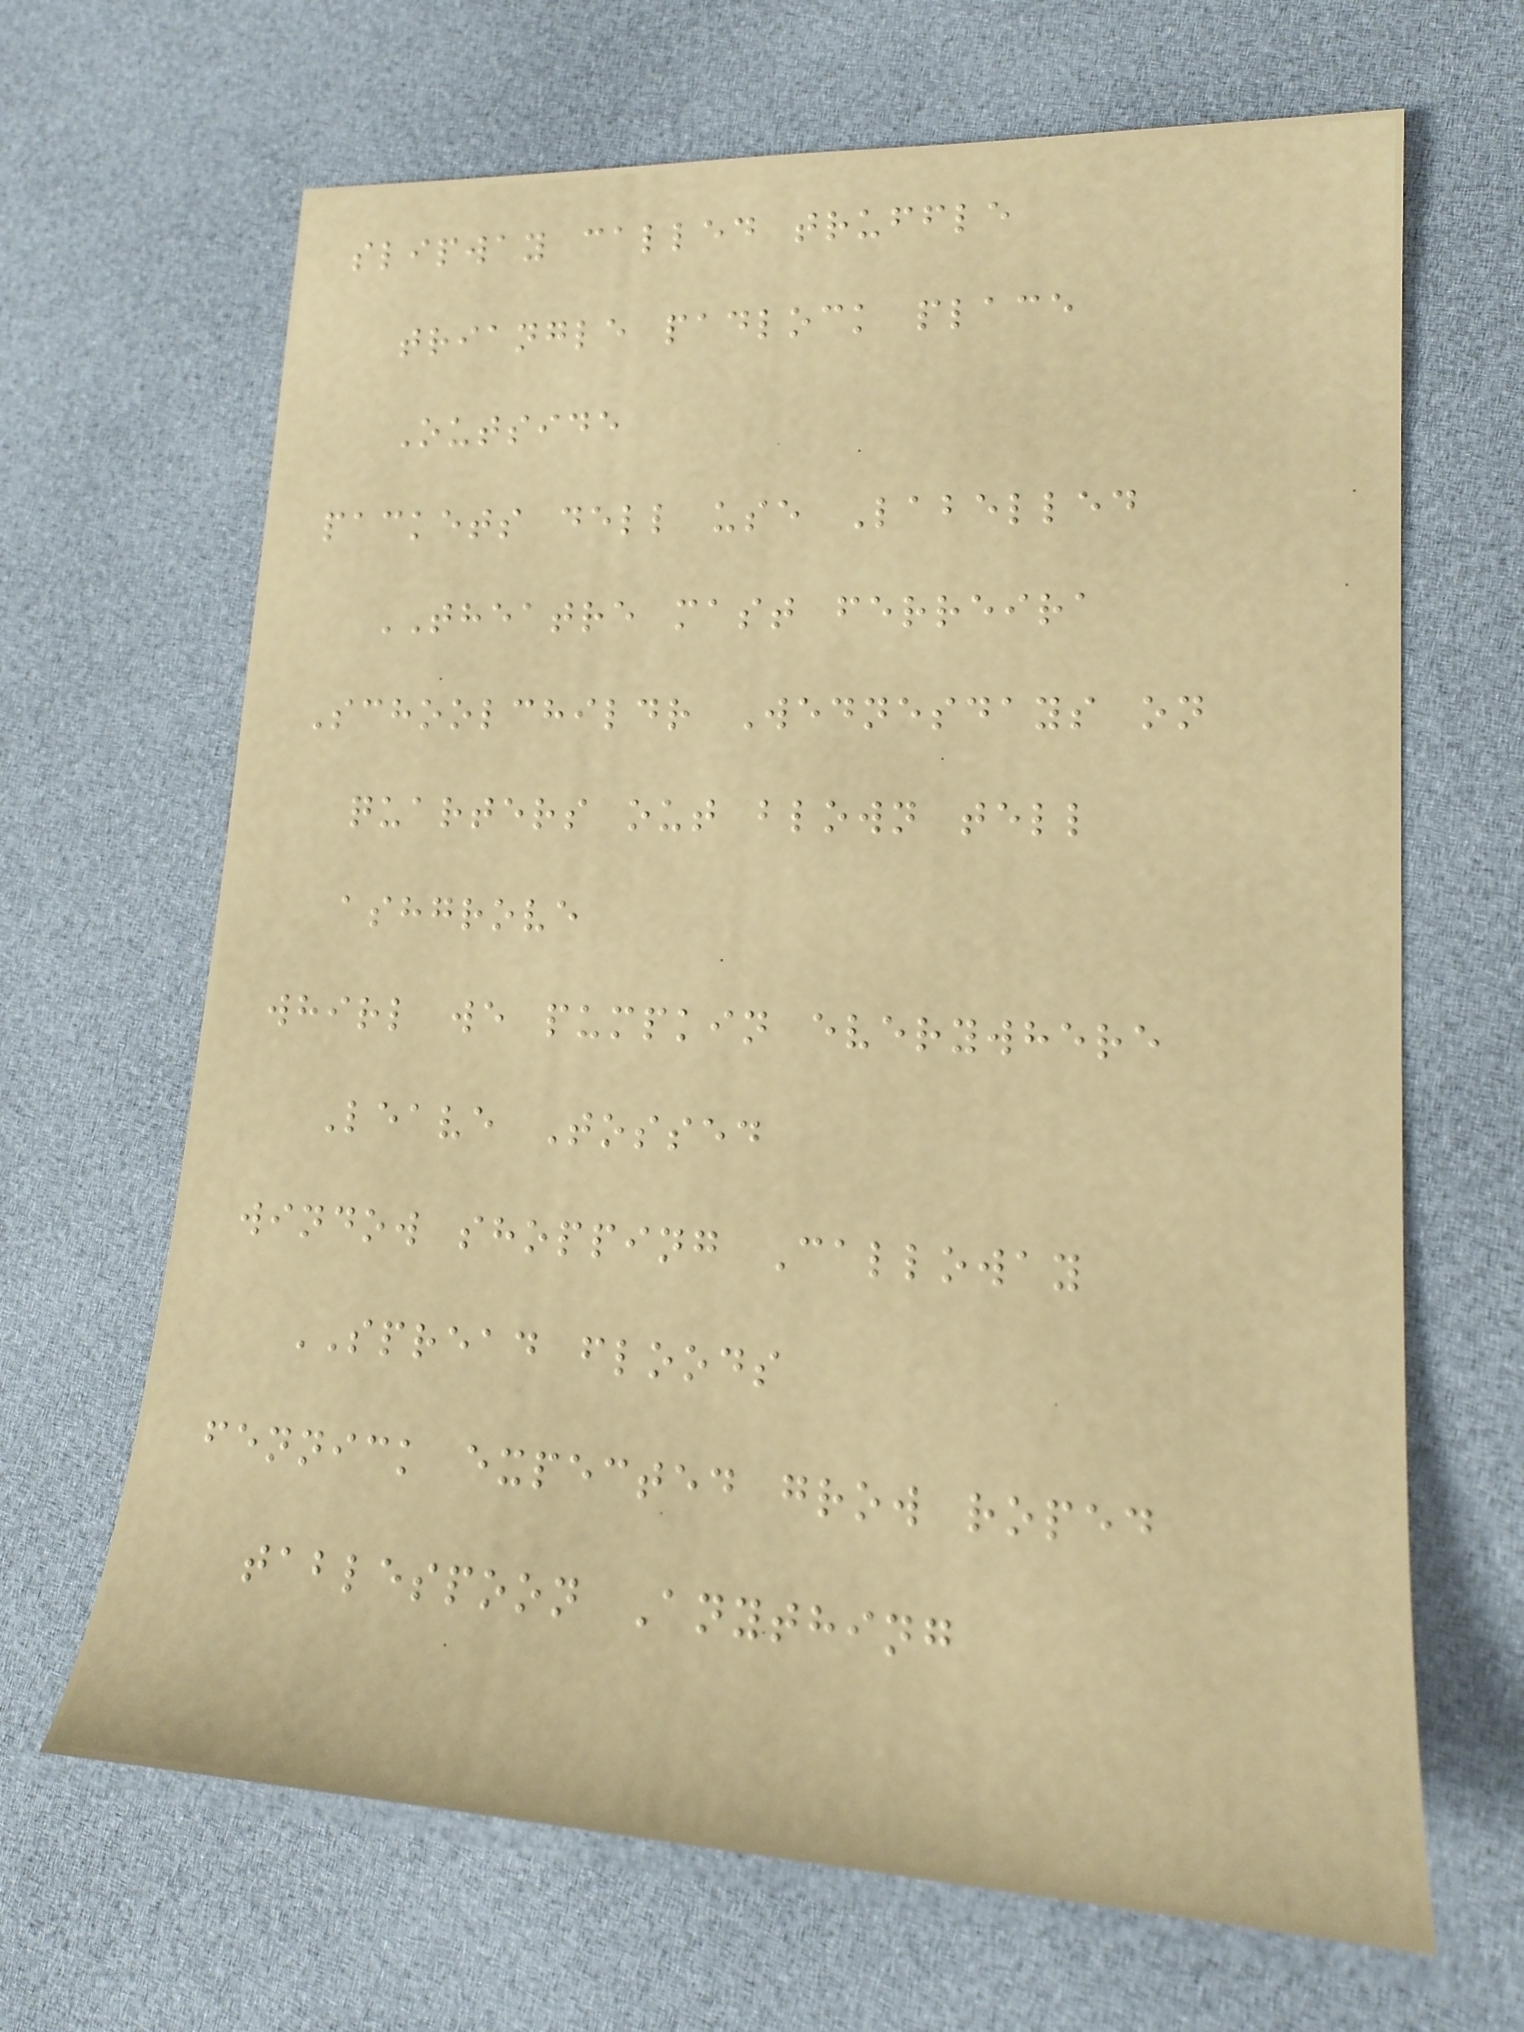slipway called truffle
triangle padlock place
Outside
packets dell use Labelled
THEATRE mast ferreira
Schoolchildr Wednesdays on
quarters out blown tell
ashgrove
whirl we pumpkin everywhere
Leave Tossed
window shopping Calloway
SPREAD floods
fennick expected grow roped
tablespoon Anything
